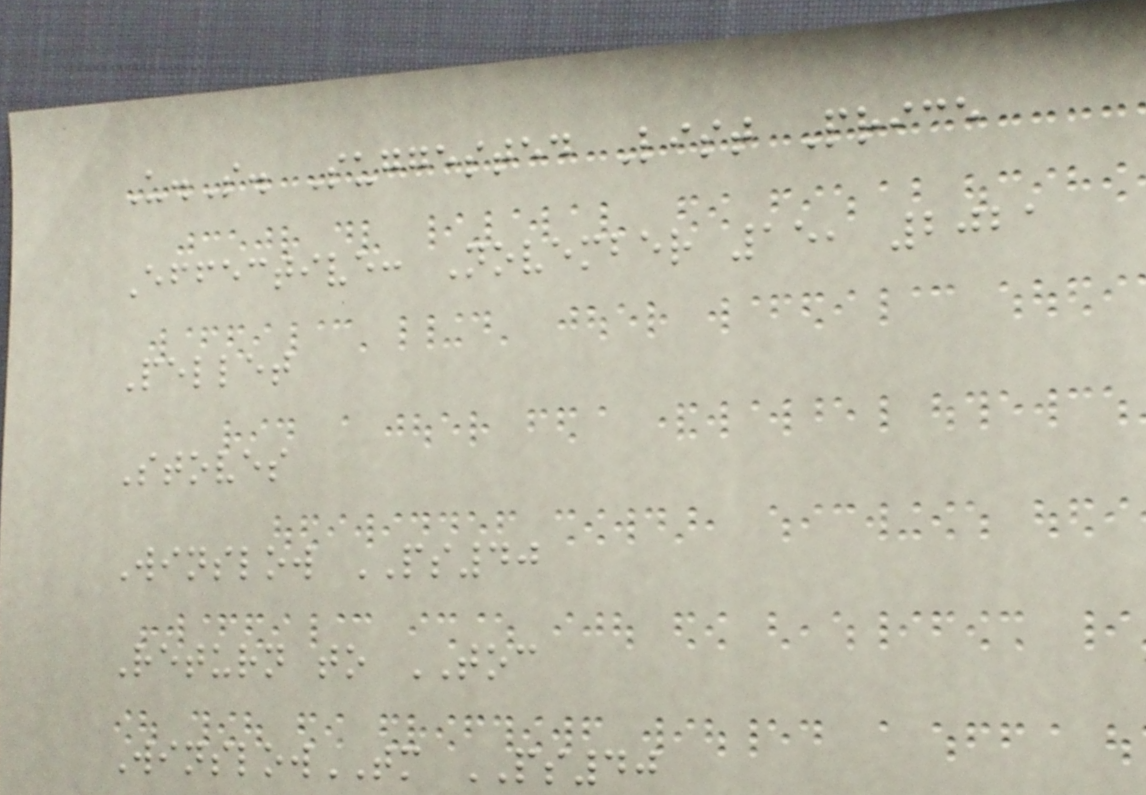U.S. Suggested List Price
Effective: November 15, 2021
Pellet
Stoves
Winslow PS40
Return to TOC
WinslowTM PS40
